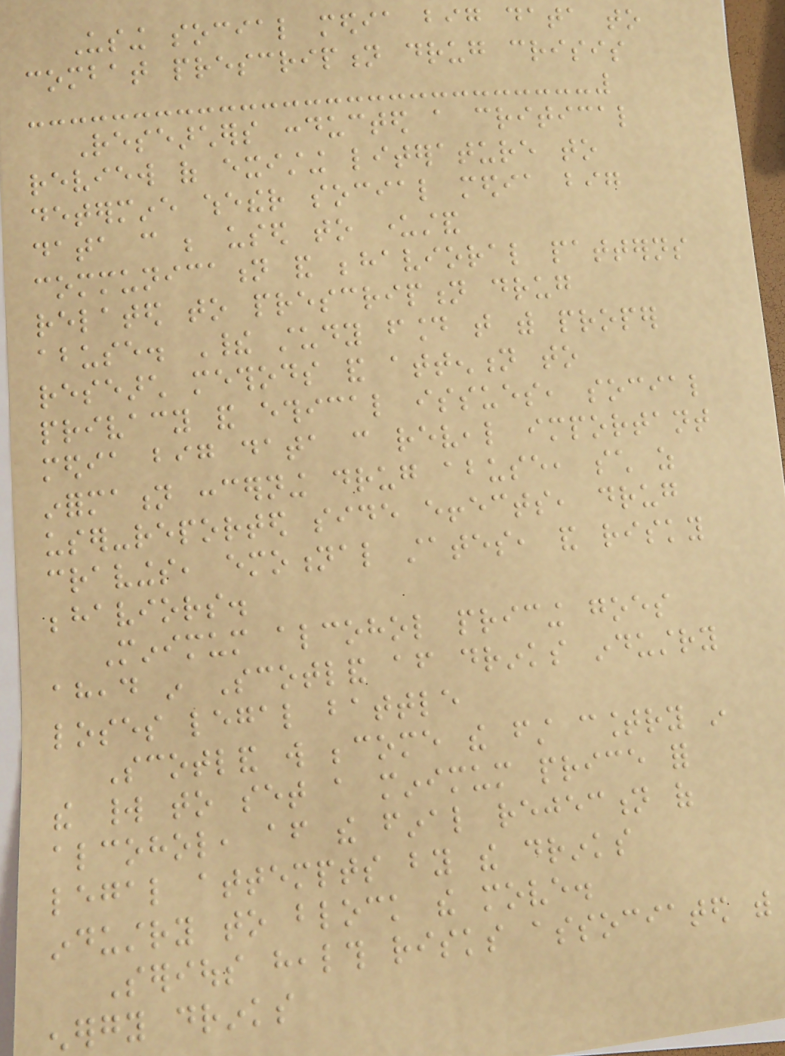Using social media big data to
combat prescription drug crisis
Researchers conducted a critical
review of existing literature to
determine whether social media big
data can be used to understand
communication and behavioral patterns
related to prescription drug
abuse. Their study found that with proper
research methods and attention to
privacy and ethical issues, social
media big data can reveal important
information concerning drug abuse, such as
user-reported side effects, drug
cravings, emotional states, and risky
behaviors.
Minimum alcohol pricing goes
ahead in Scotland after drinks industry
loses legal battle
Scotland will become the first country in
the world to set a minimum price for
alcohol, after the final rejection of
legal attempts by the drinks
industry to block the move.
Serious health risks associated with
energy drinks
